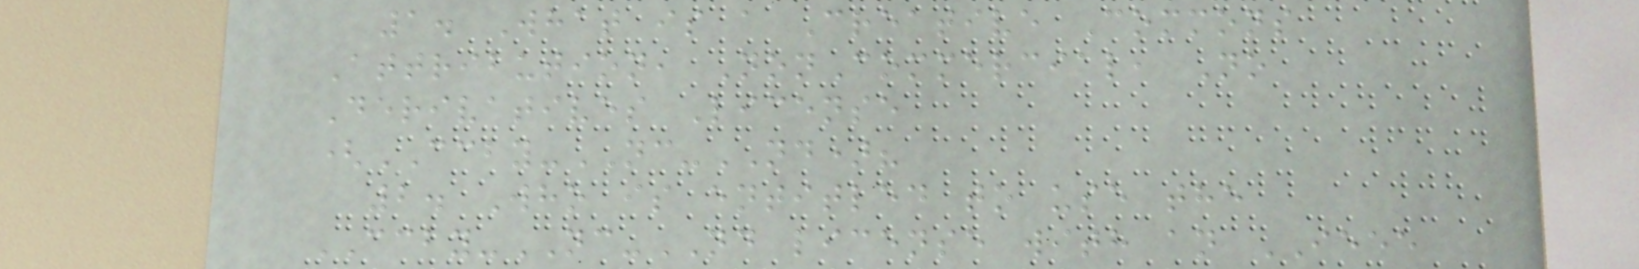1. What is a Creative Commons
Attribution, NonCommercial, No
Derivatives License
(CCBY-NC-ND)?
2. Who is entitled to use the
CCBY-NC-ND license with an IEEE
